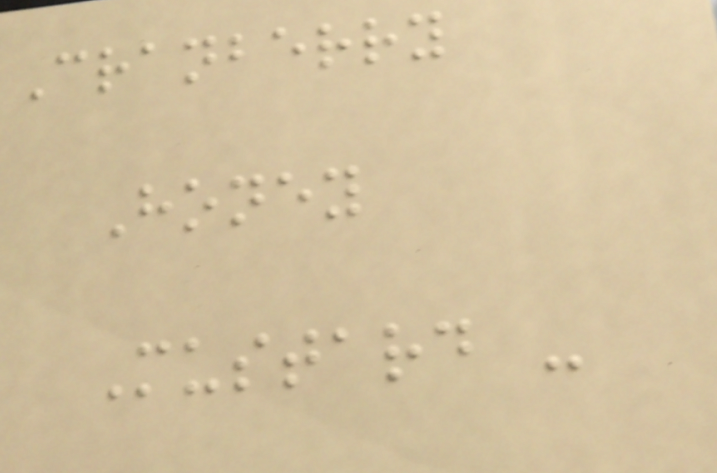Cranberry
Honey
Mustard -
